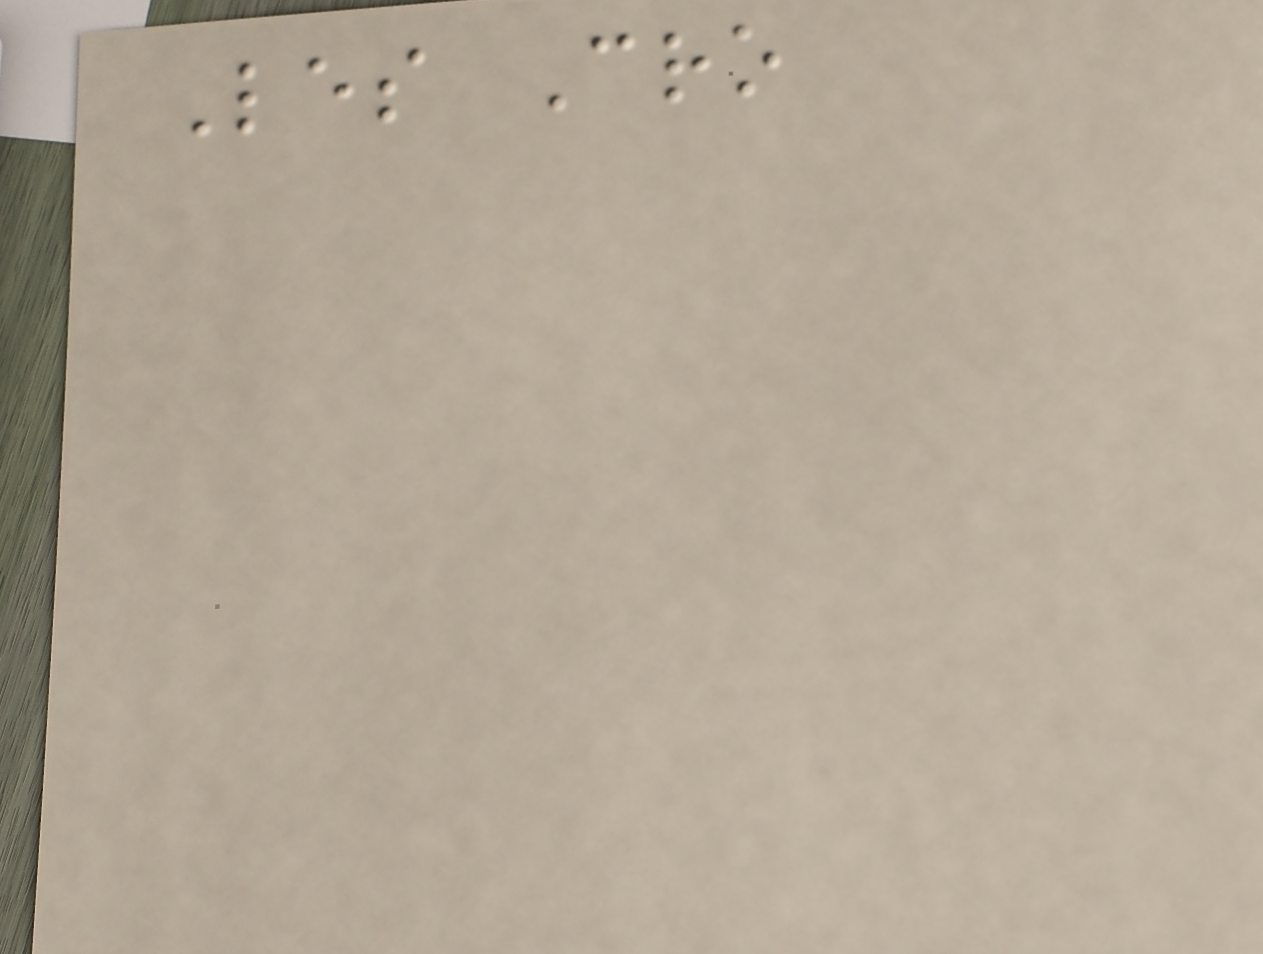Les Cro
